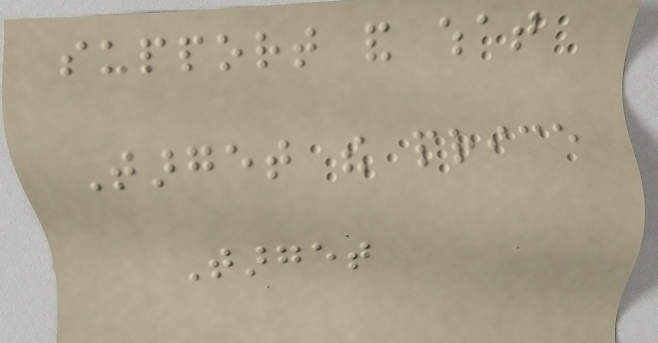support and what
Target the price
Target
